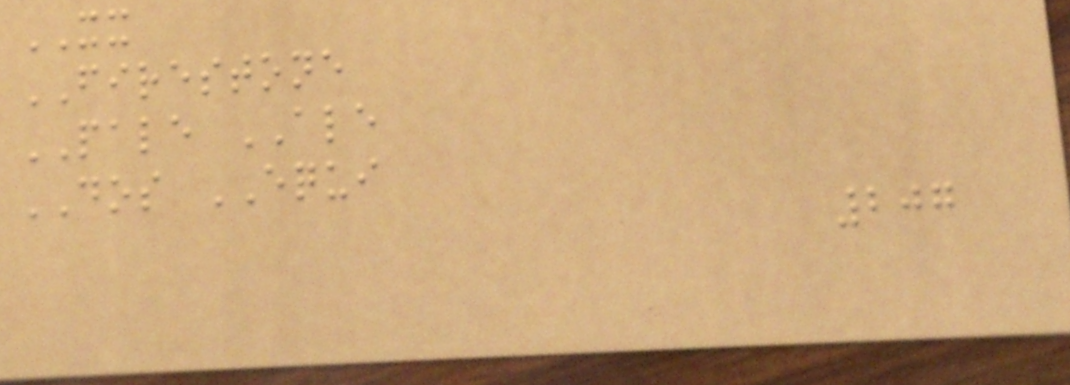XX
FIRESTONE
PALE ALE
DOS EQUI
207
